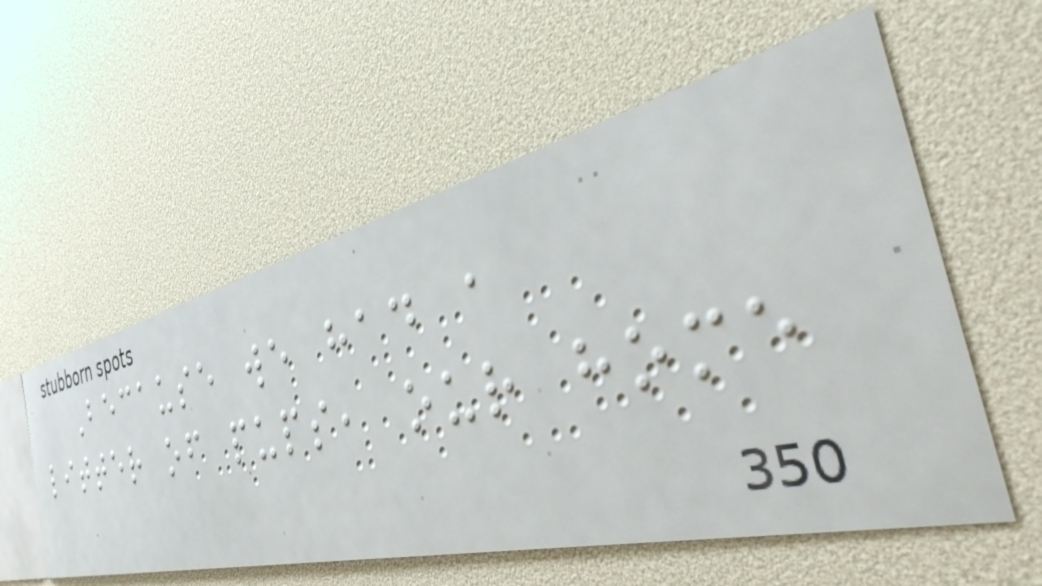Because we had a
litter of pups, our home
